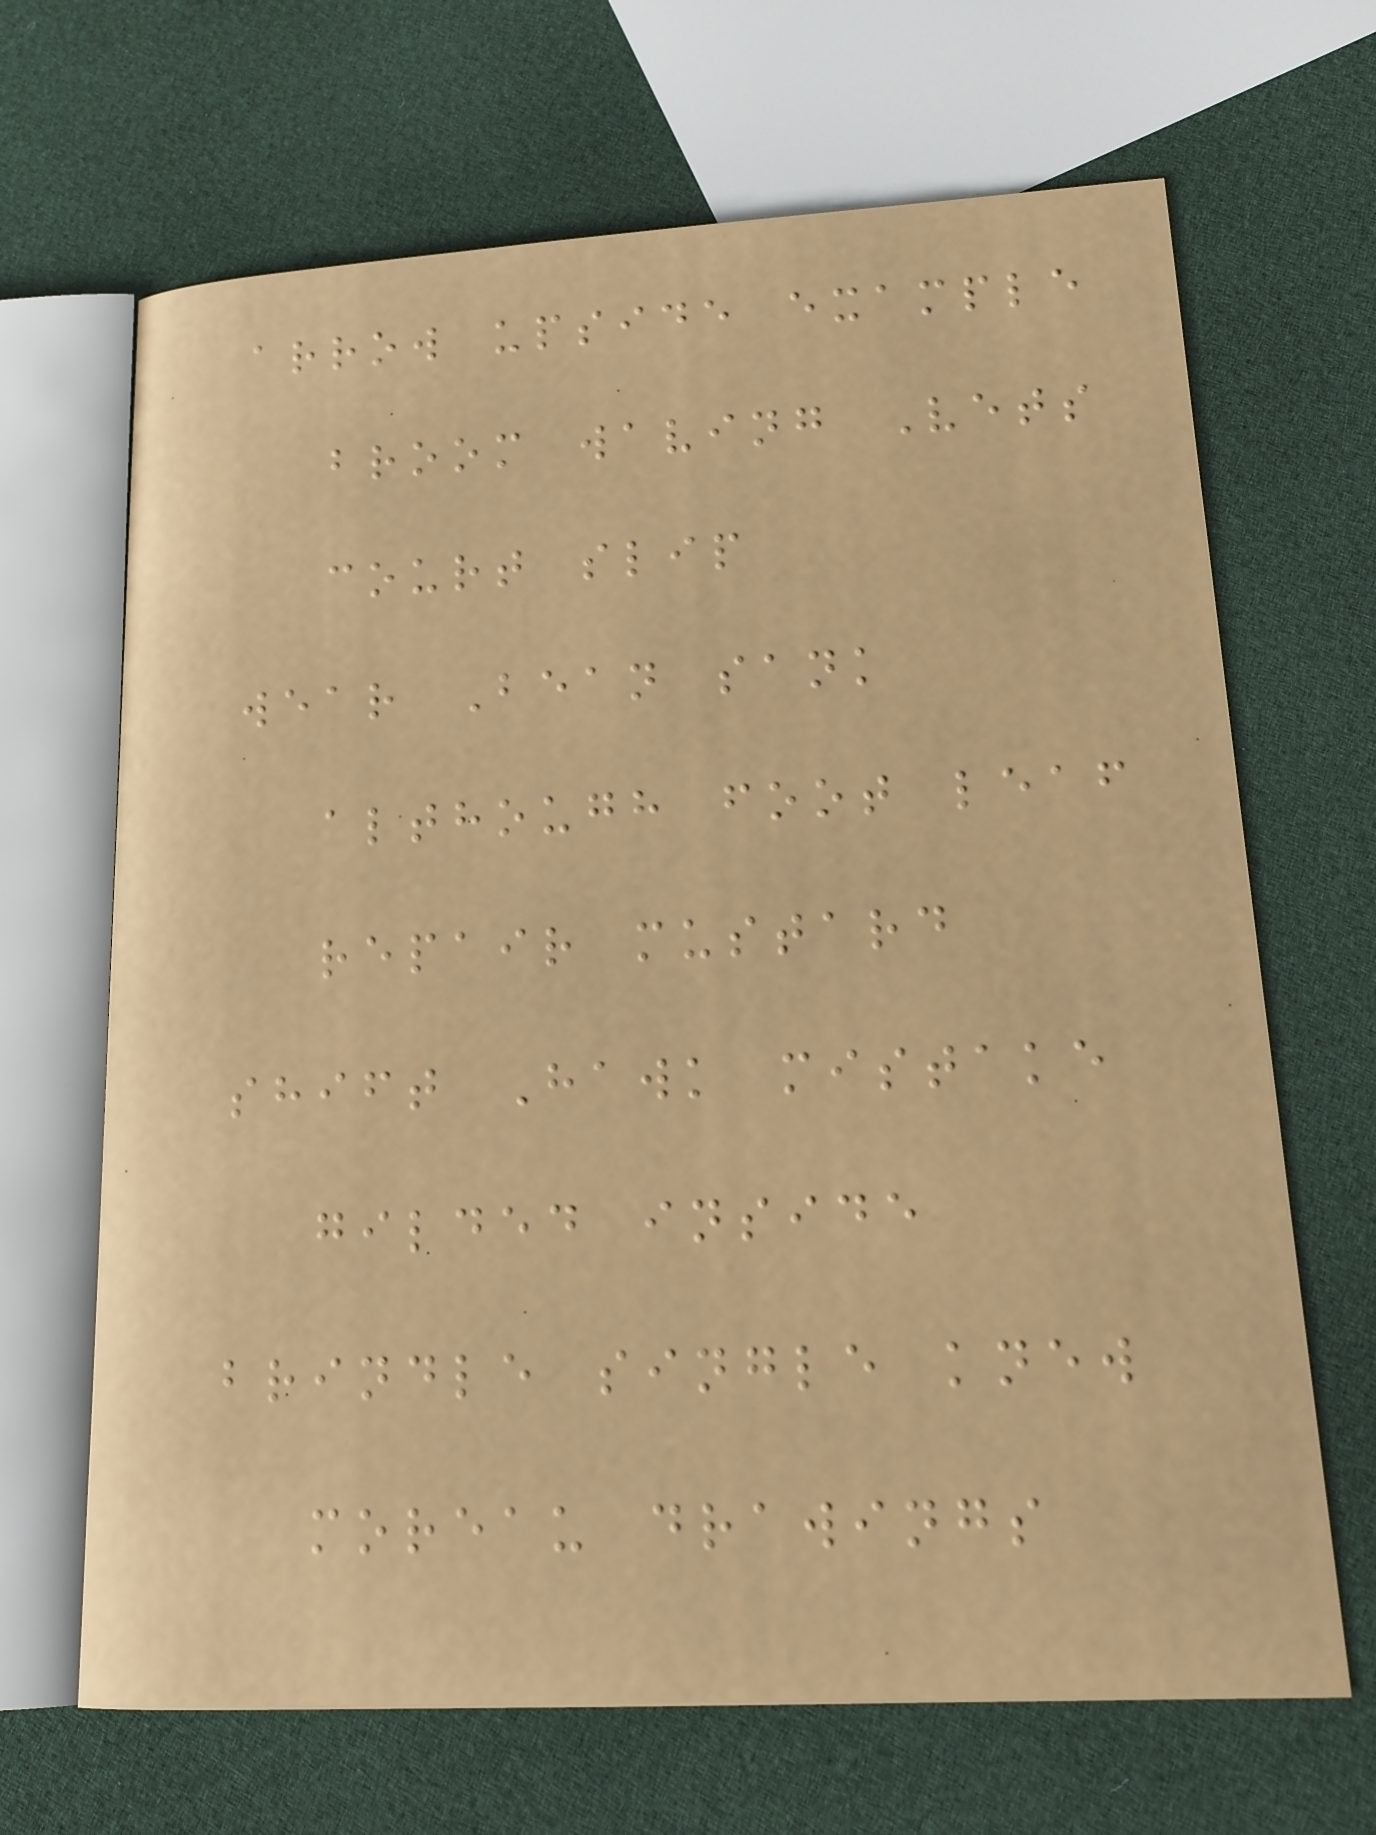arrow upside example
broom waving Vets
court slip
wear Bean sank
although foot leaf
repair mustard
shift Hawk mistake
gilded inside
brindle single knew
moreau drawings
